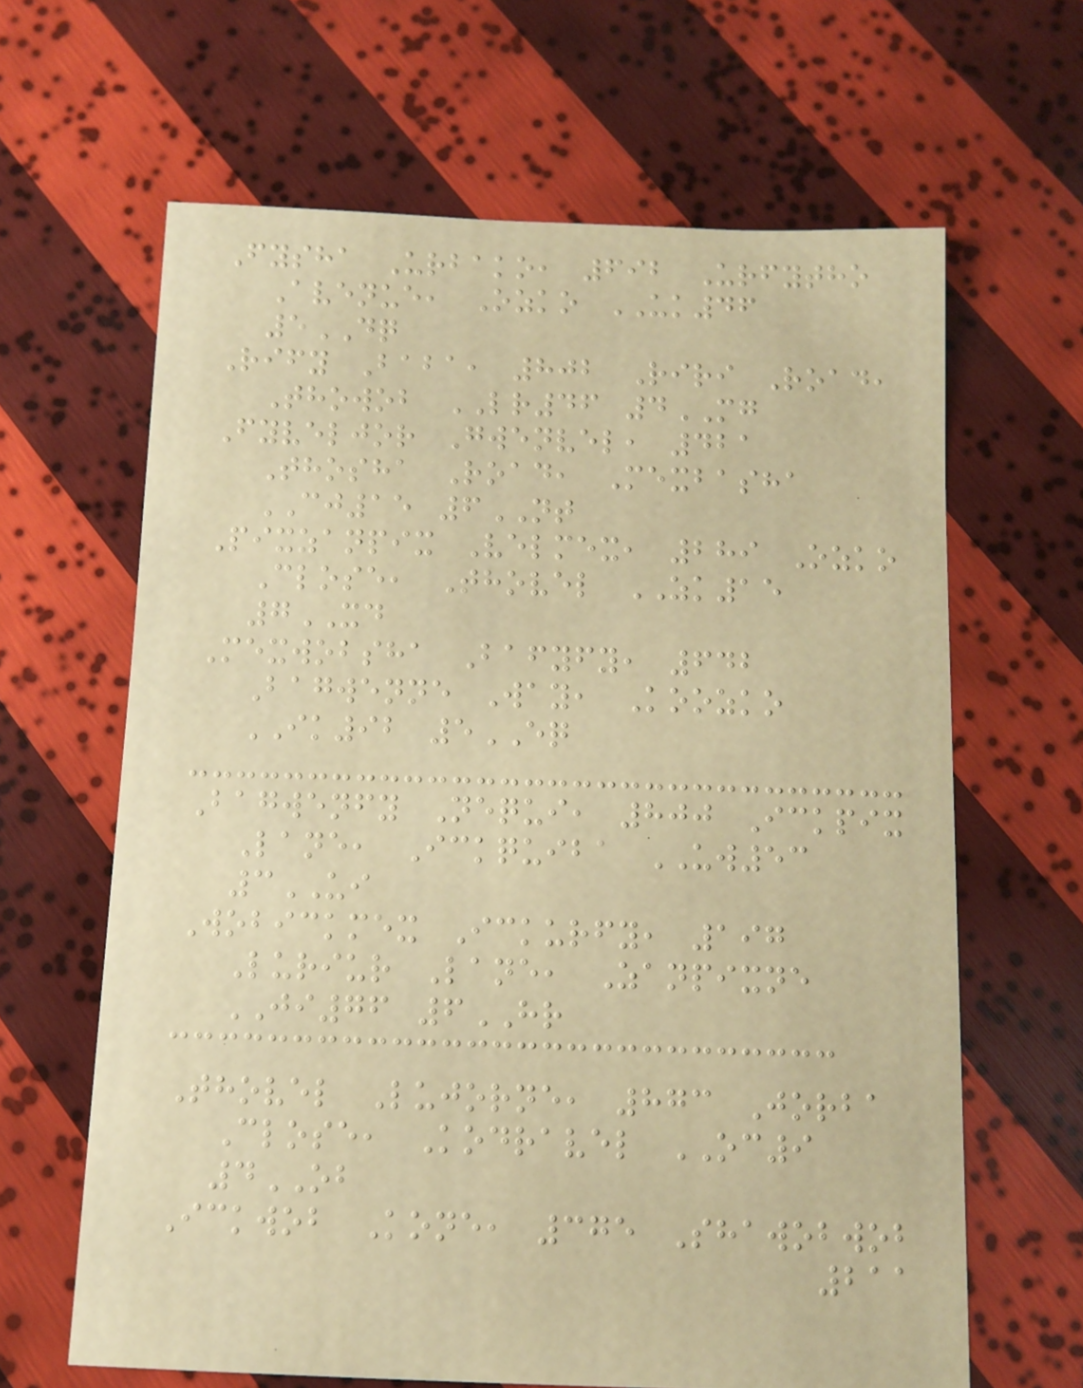Fysha Urbako, 692 Urfytho
Avenue, Ozko UK46
5DQ
Rify Baba, 802 Riri Road,
Thowob LR46 4MG
Fyveljor Gwenvel, 421
Thosha Road, Mexbasha
CJ15 6NT
Pixzanpix Velmex, 289 Ozko
Close, Thovel ZK15
7XD
Mexwobsha Bafyfy, 642
Bagwenne Way, Koozko
IK92 5EQ
Bagwenfy Nequi, 800 Ickpix
Lane, Ickquiba UW53
3UI
Wobickmex Ickurfy, 197
Luriur Lane, Zanpixne
JI76 6HR
Thovel Lujorne, 873 Jorba
Close, Kodravel OC9
4OB
Ickwob Kone, 375 Shawobwob
211
